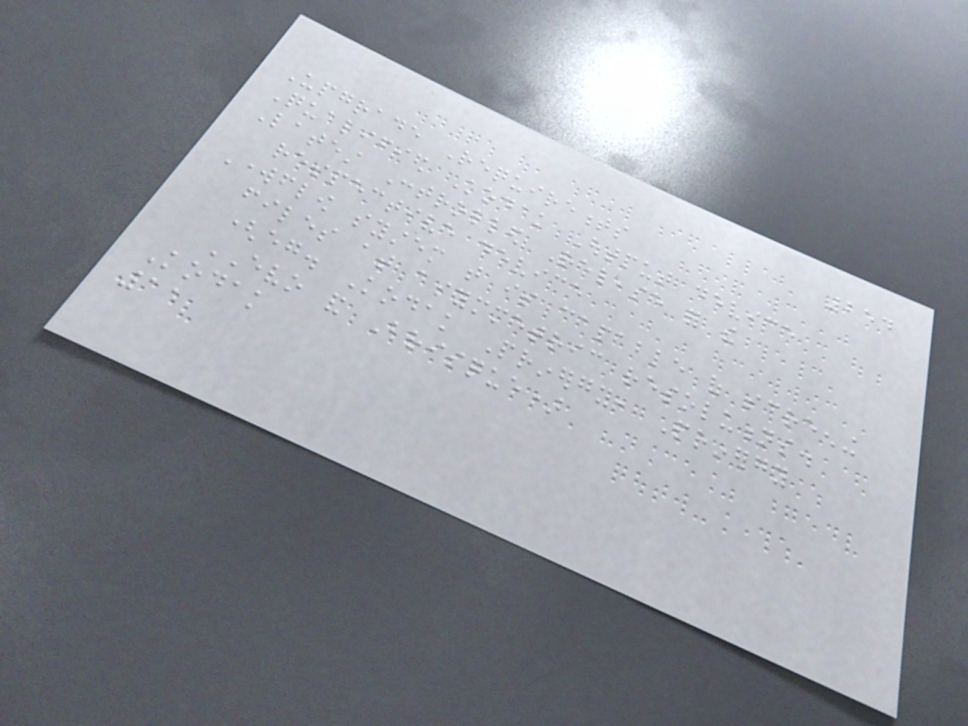254
Upgrade Requirements
Qualified Kodak Output device
Latest Controlled Release for the
respective device
Workflow system that is capable of screening
files at asymmetric resolutions.
(eg. Kodak Prinergy, Prinergy
EVO and Brisque)
Kodak
11
